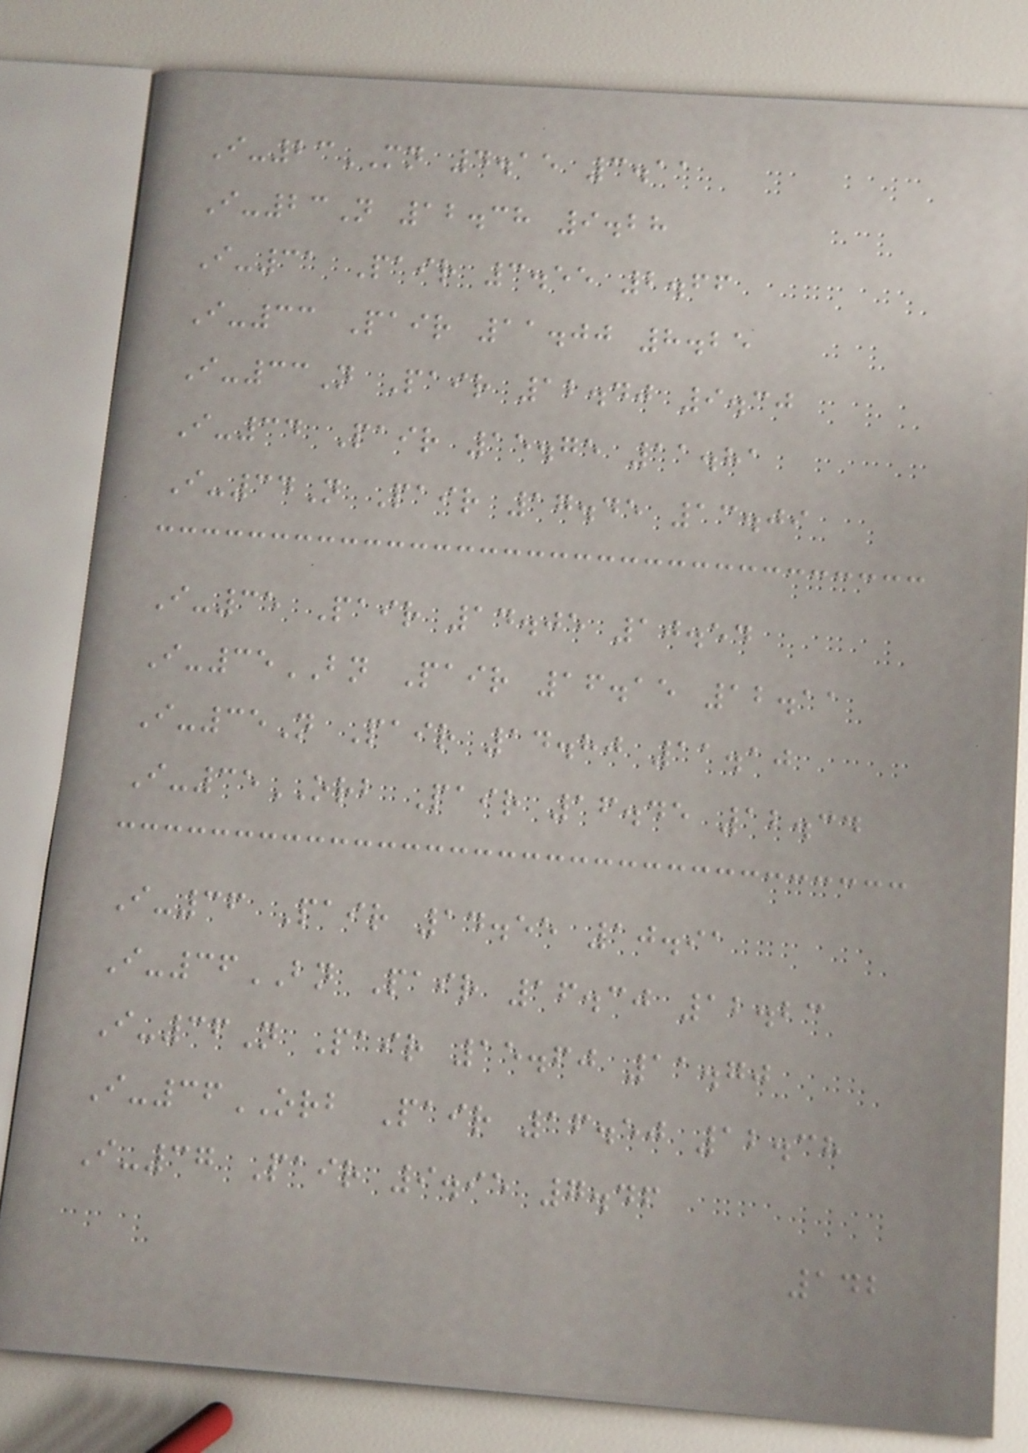I-23MN 4.15 3.11
I-23N 12.38 9.28
I-31 Pair 3.55 2.66
I-33 Pair 11.00 8.25
I-33N Pair 12.40 9.30
I-34 Pair 15.75 11.81
I-34N Pair 17.45 13.09
I-35 Pair 14.05 10.54
I-35BN Pair 16.15 12.11
I-35N Pair 14.80 11.10
I-35ORB Pair 16.45 12.34
I-36 Pair 14.55 10.91
I-36BN Pair 16.30 12.23
I-36N Pair 15.60 11.70
I-36ORB Pair 16.50 12.38
I-37 Pair 9.95 7.46
142
